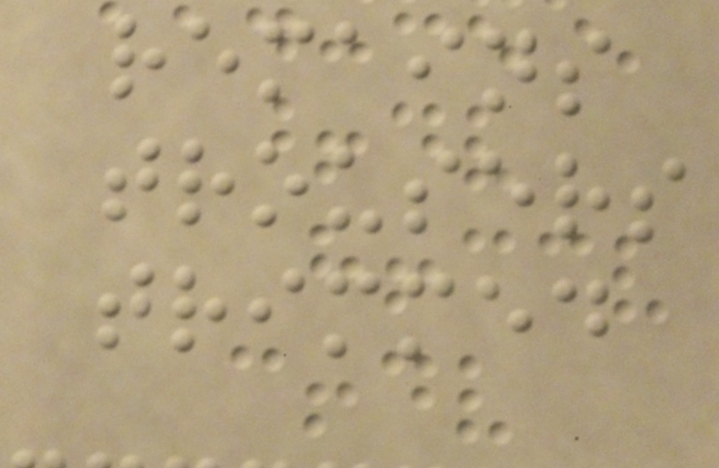remains
trousers
trimmed
